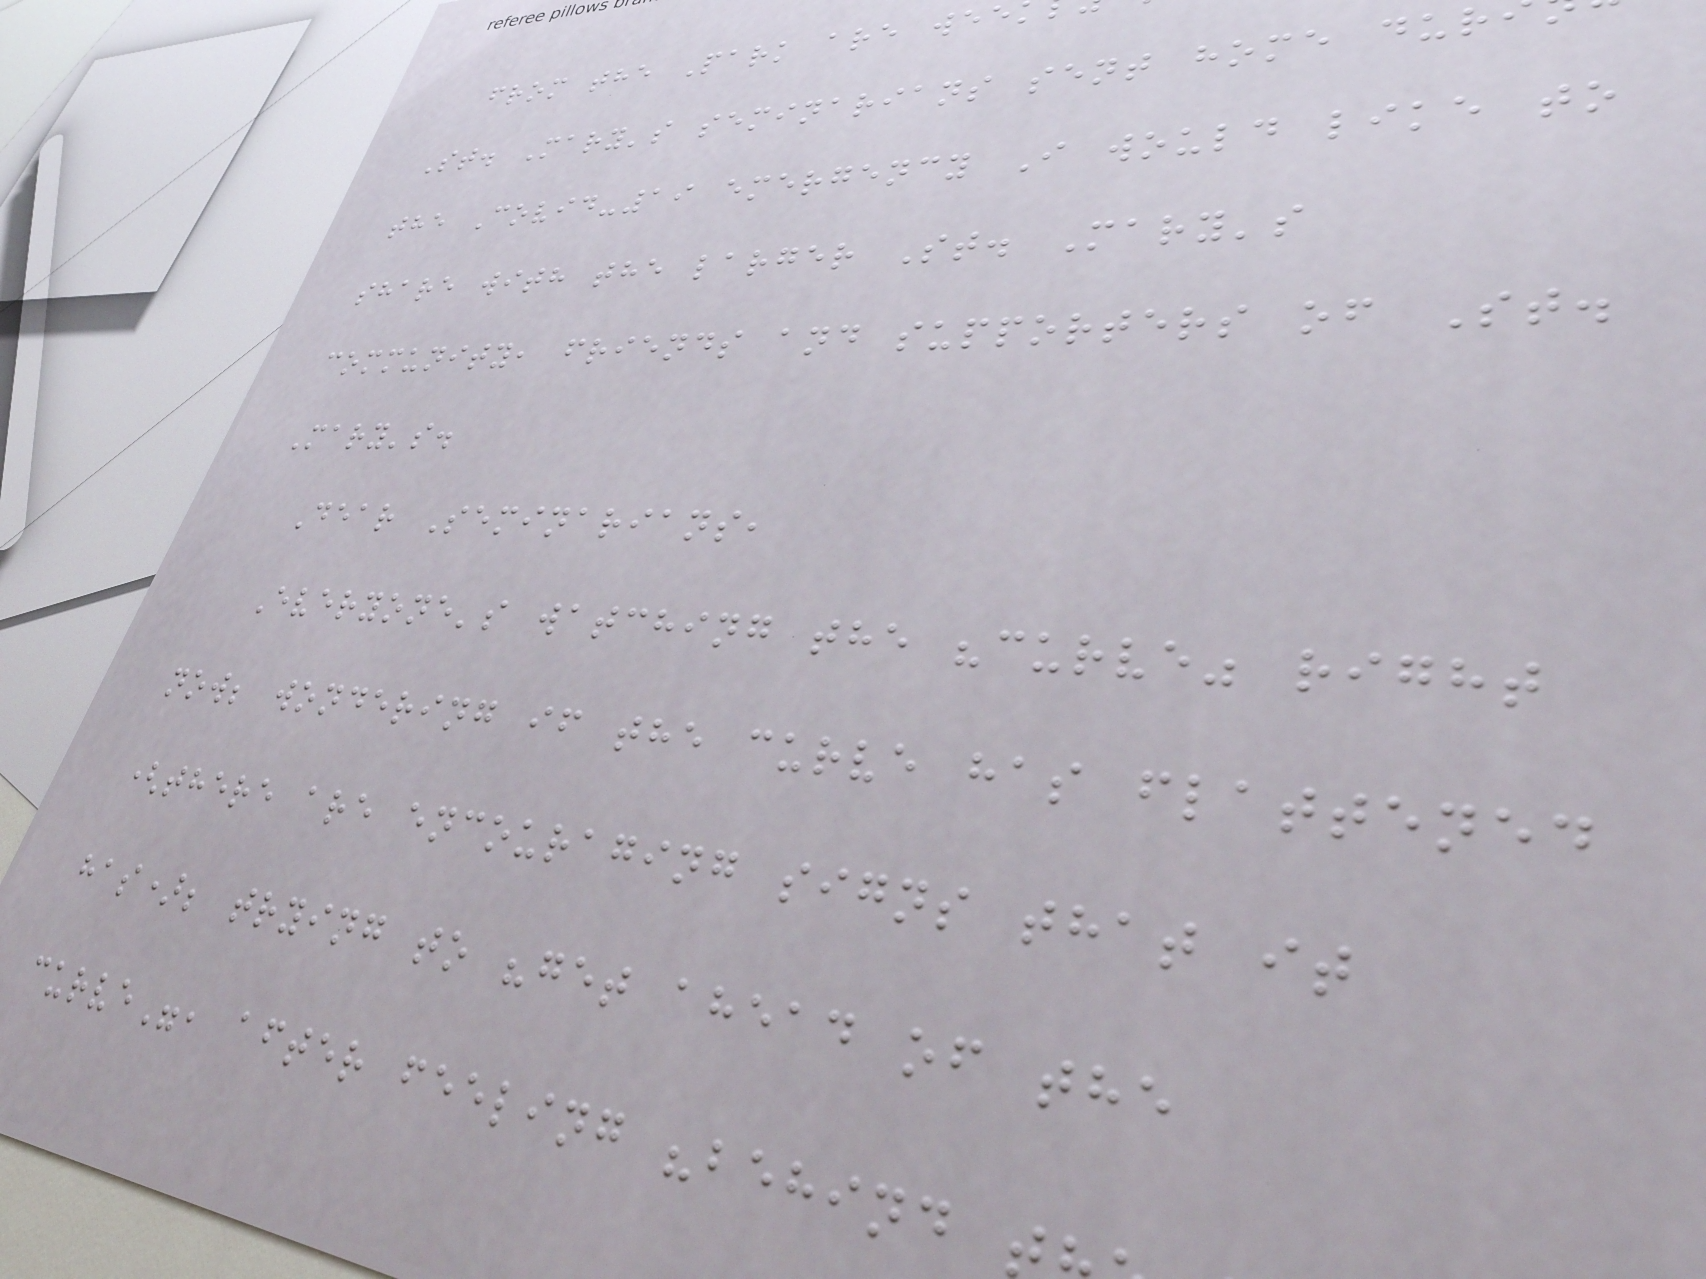from the Park are wee
St. Mary's seminarians sent home dur
the Covid-19 emergency I would like to
share with the larger St. Mary's
community, friends and supporters of St.
Mary's.
Dear Seminarians,
Everyone's watching the "curve" right
now; wondering if the curve has flattened
(there are encouraging signs that it
has); trying to "get ahead of the
curve", after feeling "behind
